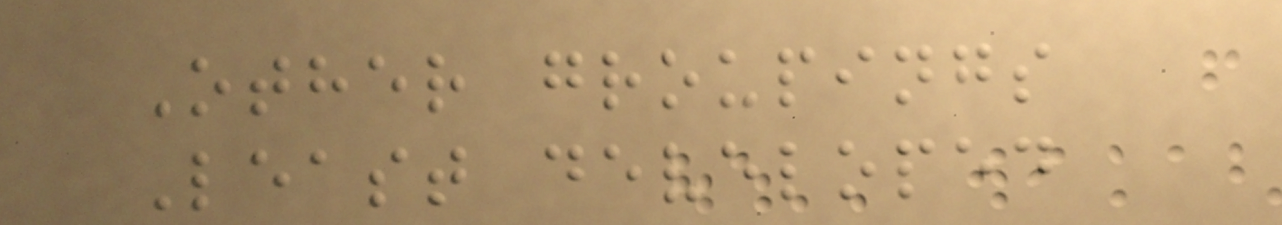Other groupings
Least developed
